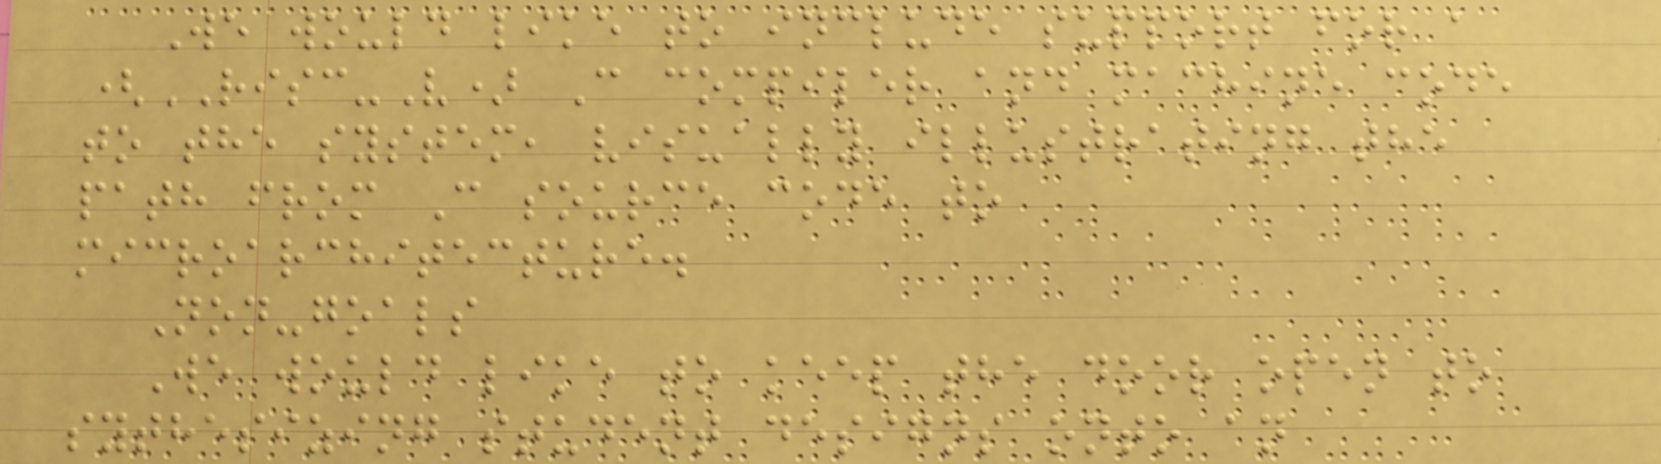We would like to include support for a
(RISC-V) C compiler and machine code
to the system, visually illustrating the
path from C source code to
microarchitecture.
Non-goals
We would like to keep the door open to
sythesizing student designs onto an
